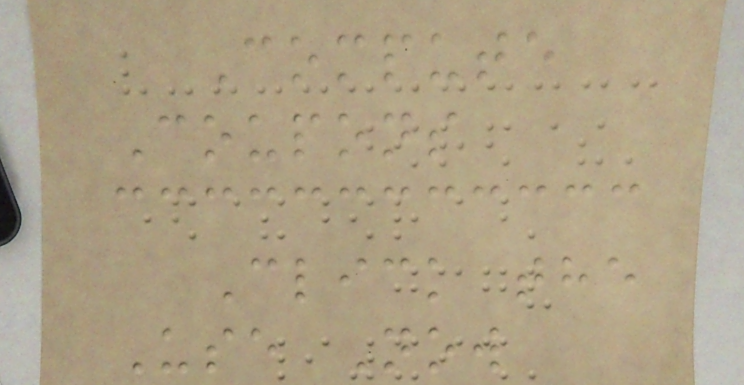Compute
Coupons
Click the
Use Now
